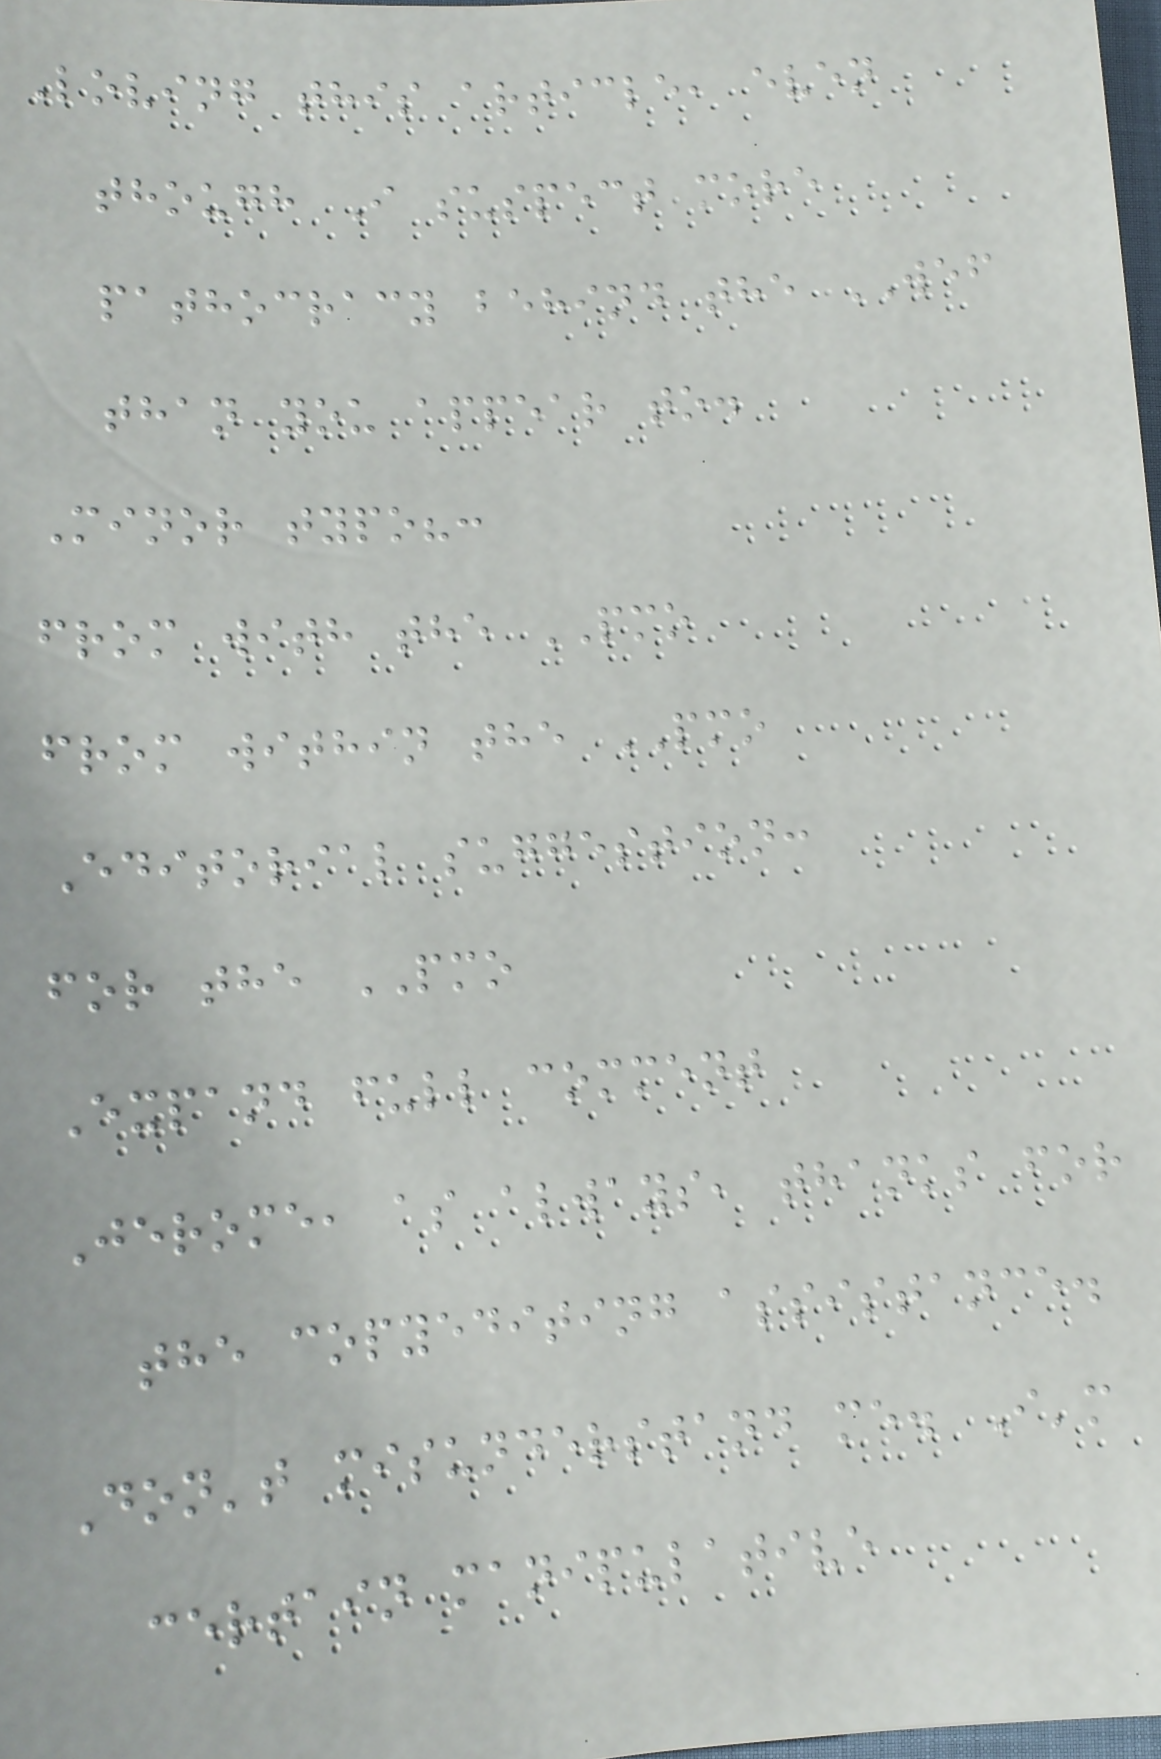Loving this article, even
though I suspect more
pathocracy behind the WEF
than you appear to.
Minor typo?:
from with the PMO
from within the PMO
Editorial suggestion:
for the PMO
Expand full comment
Jerome, as always, thanks for
the copyediting assistance.
Don't misunderstand me. I'm
certain manipulative
